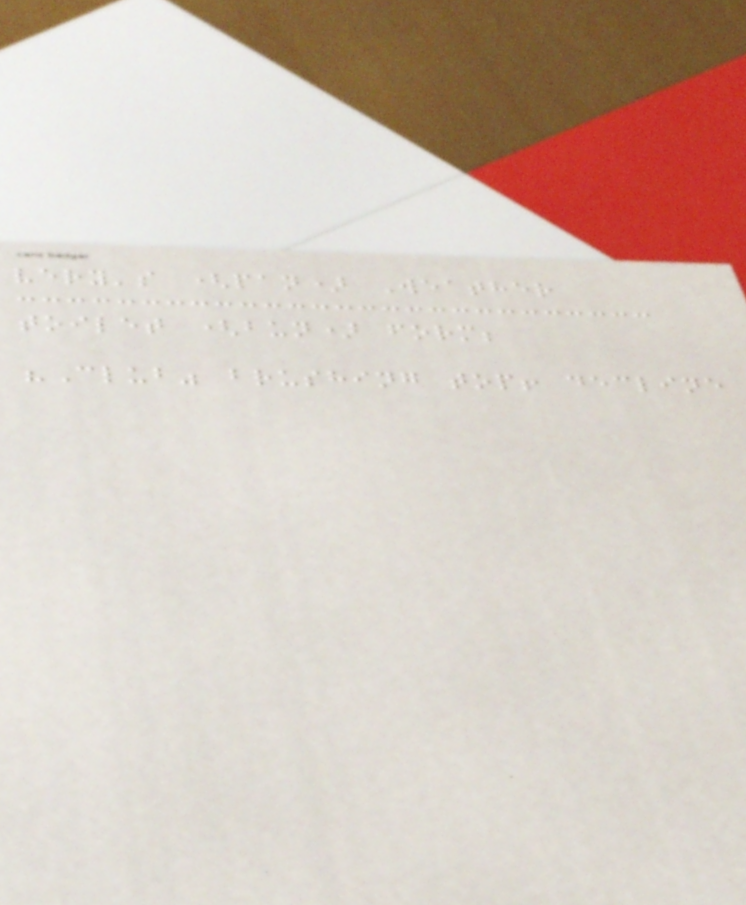very's (pan) Weather
toilet (bun) form;
"Club" brushing top! decline
